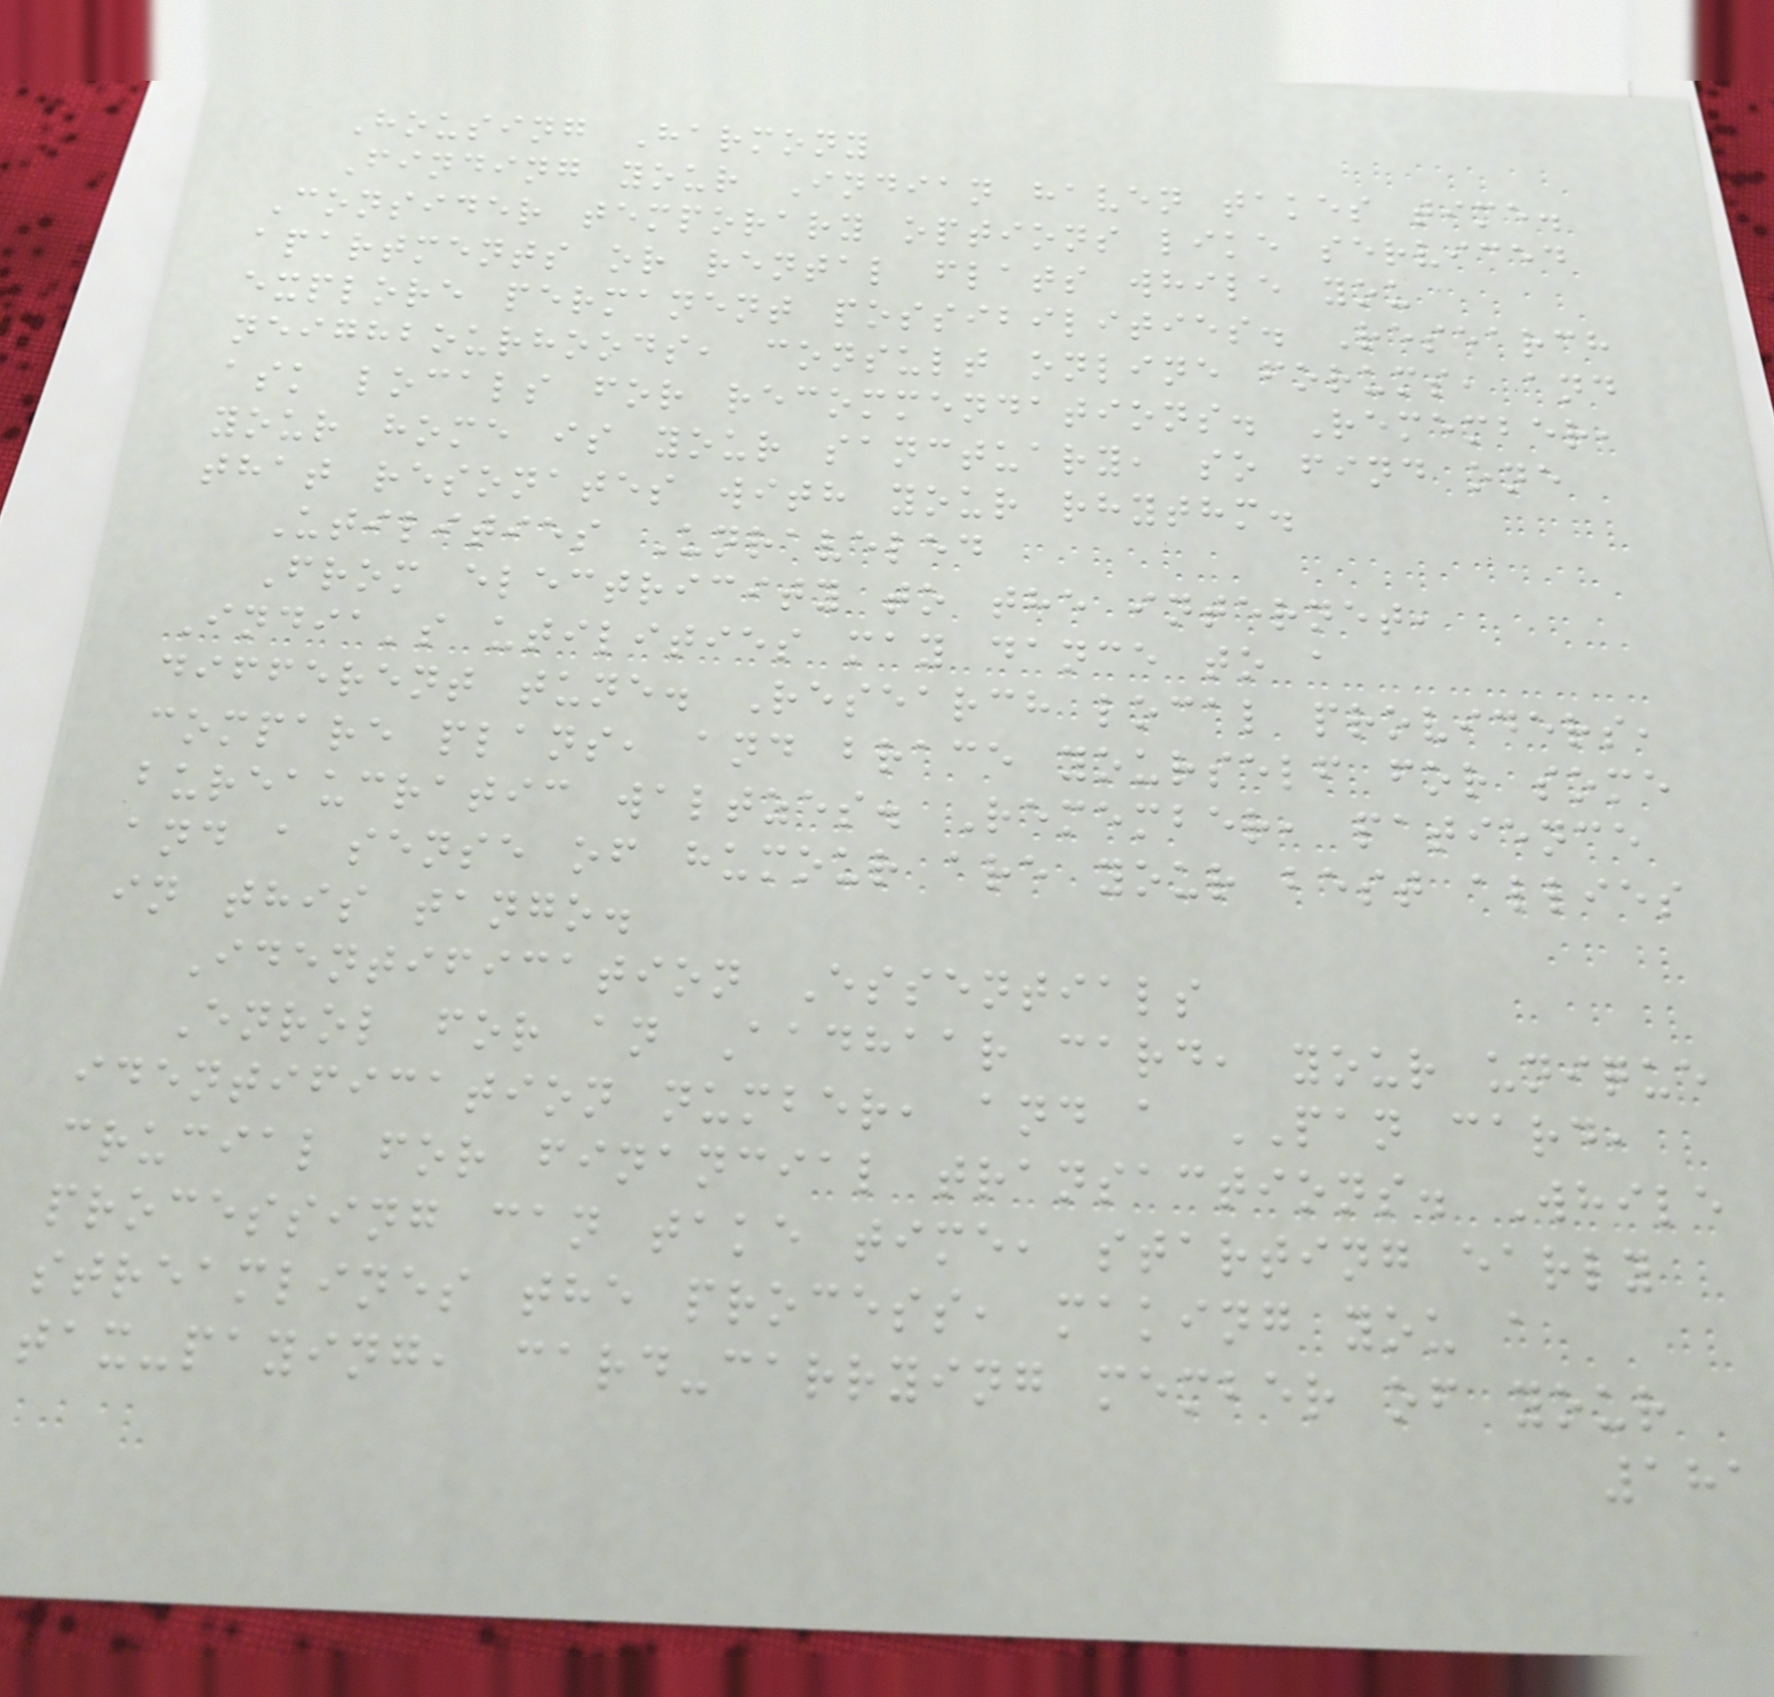Housing Harmony
Finding your Indian haven takes time.
Consider temporary options like serviced
apartments or rental flats while you
explore permanent possibilities. Research
neighbourhoods, consult online forums, and
ask locals for recommendations. Remember,
your home is your sanctuary, so find one
that resonates with your rhythm.
Utilities Unraveled
From electricity to the internet,
India's utilities may dance to a
different tune. Research local providers,
compare plans, and brace yourself for some
bureaucratic waltzes. Remember, patience
and a sense of humour are your best allies
in this tango.
Identification Essentials
Enrol for an Aadhaar card, your unique
identification number, and a PAN card,
crucial for financial transactions. While
processing can take time, starting early
streamlines the process, making you a
tax-paying, card-carrying member of your
181
